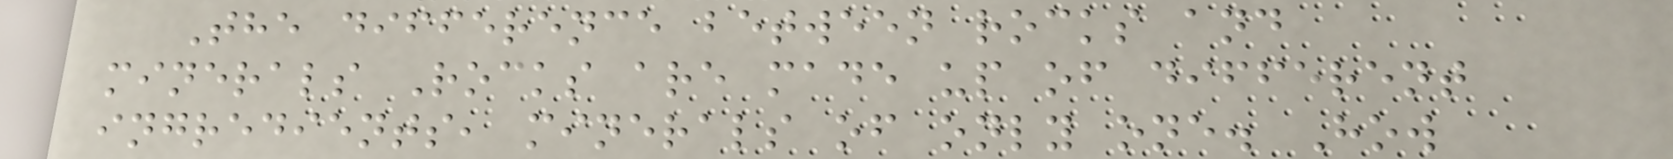The difference between rocks and
minerals Rocks are made up of different
ingredients, minerals of only one. How
